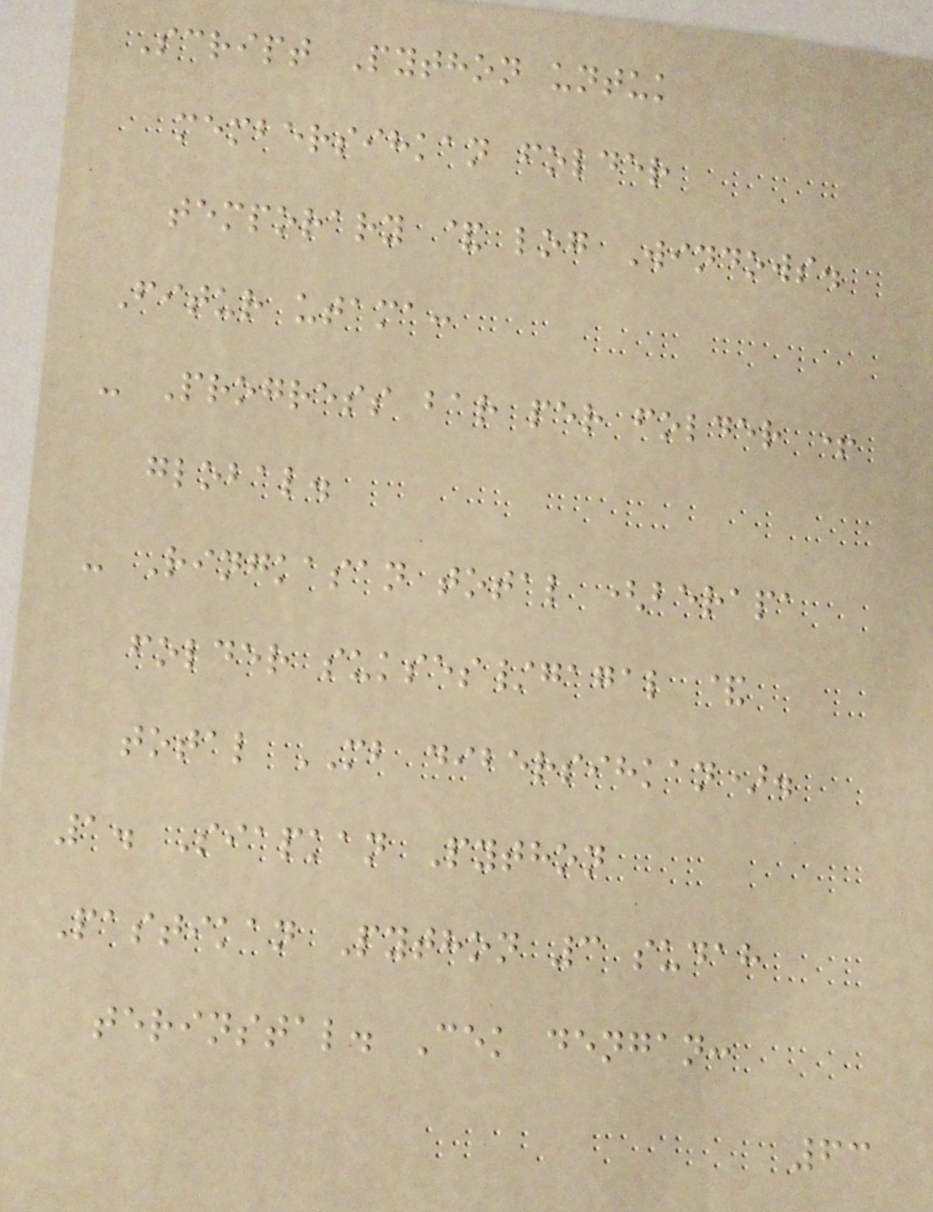Script Python untuk
membersihkan folder
temporary & log Windows.
Fitur utama:
- Progress bar per folder +
global.
- Ringkasan total (berapa
folder sukses/gagal &
total MB dibersihkan).
1. Siapkan Python
Pastikan Python 3 sudah
terinstal. Cek dengan:
63
